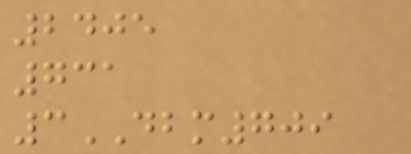2405
731
3DBM709
